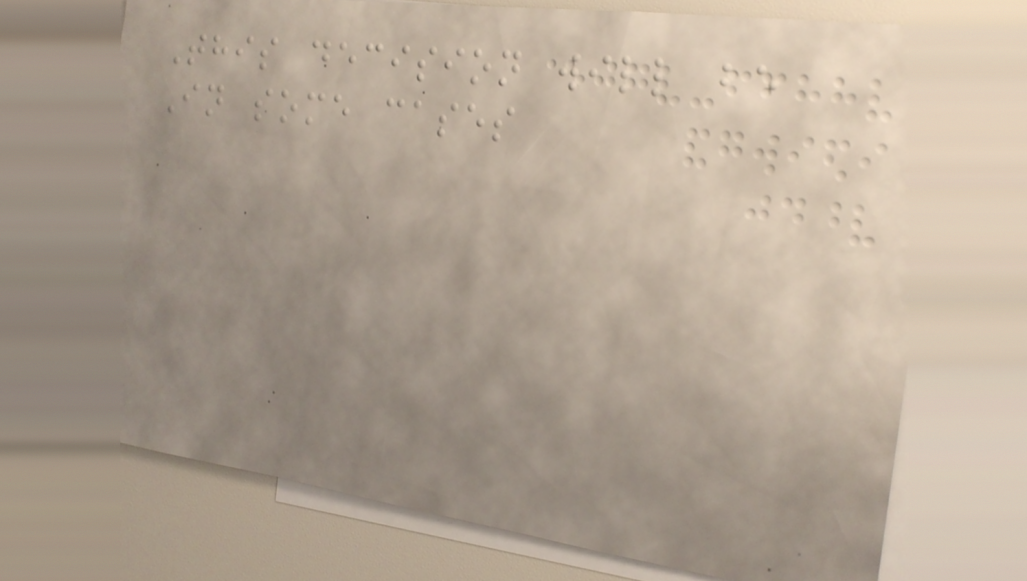This decision will be
In some cases
